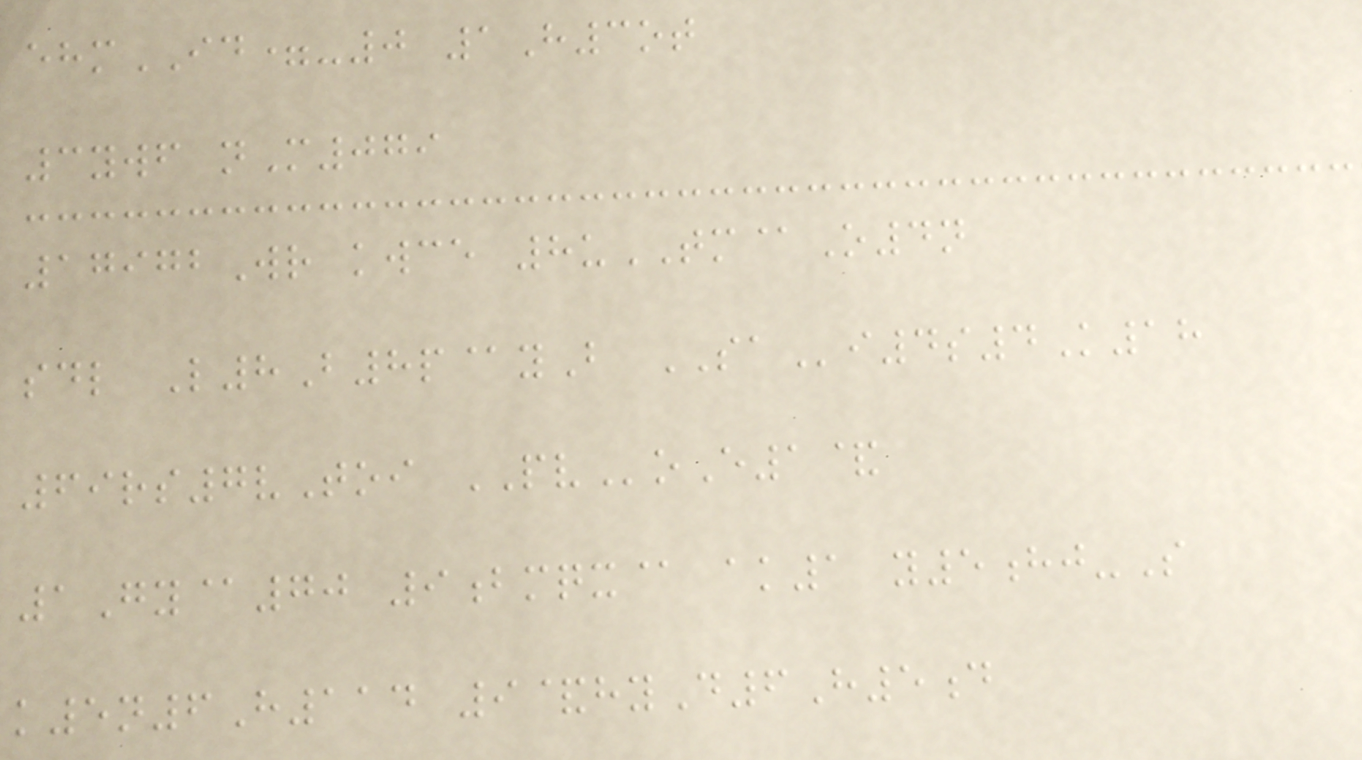ehmID=-0 1H3ot
3ywf nM079
17972Wr kwce 8uTM@O4n
sdl L8B8p@yB SAi4s4K18
69rs7vToi PVoE1&
1Gy@70 9bmqx@ ak1 y5hj-S
k5n6H114 9&hyD6H5d
